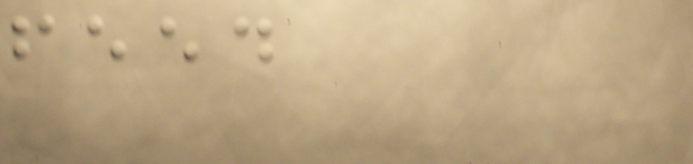feed
